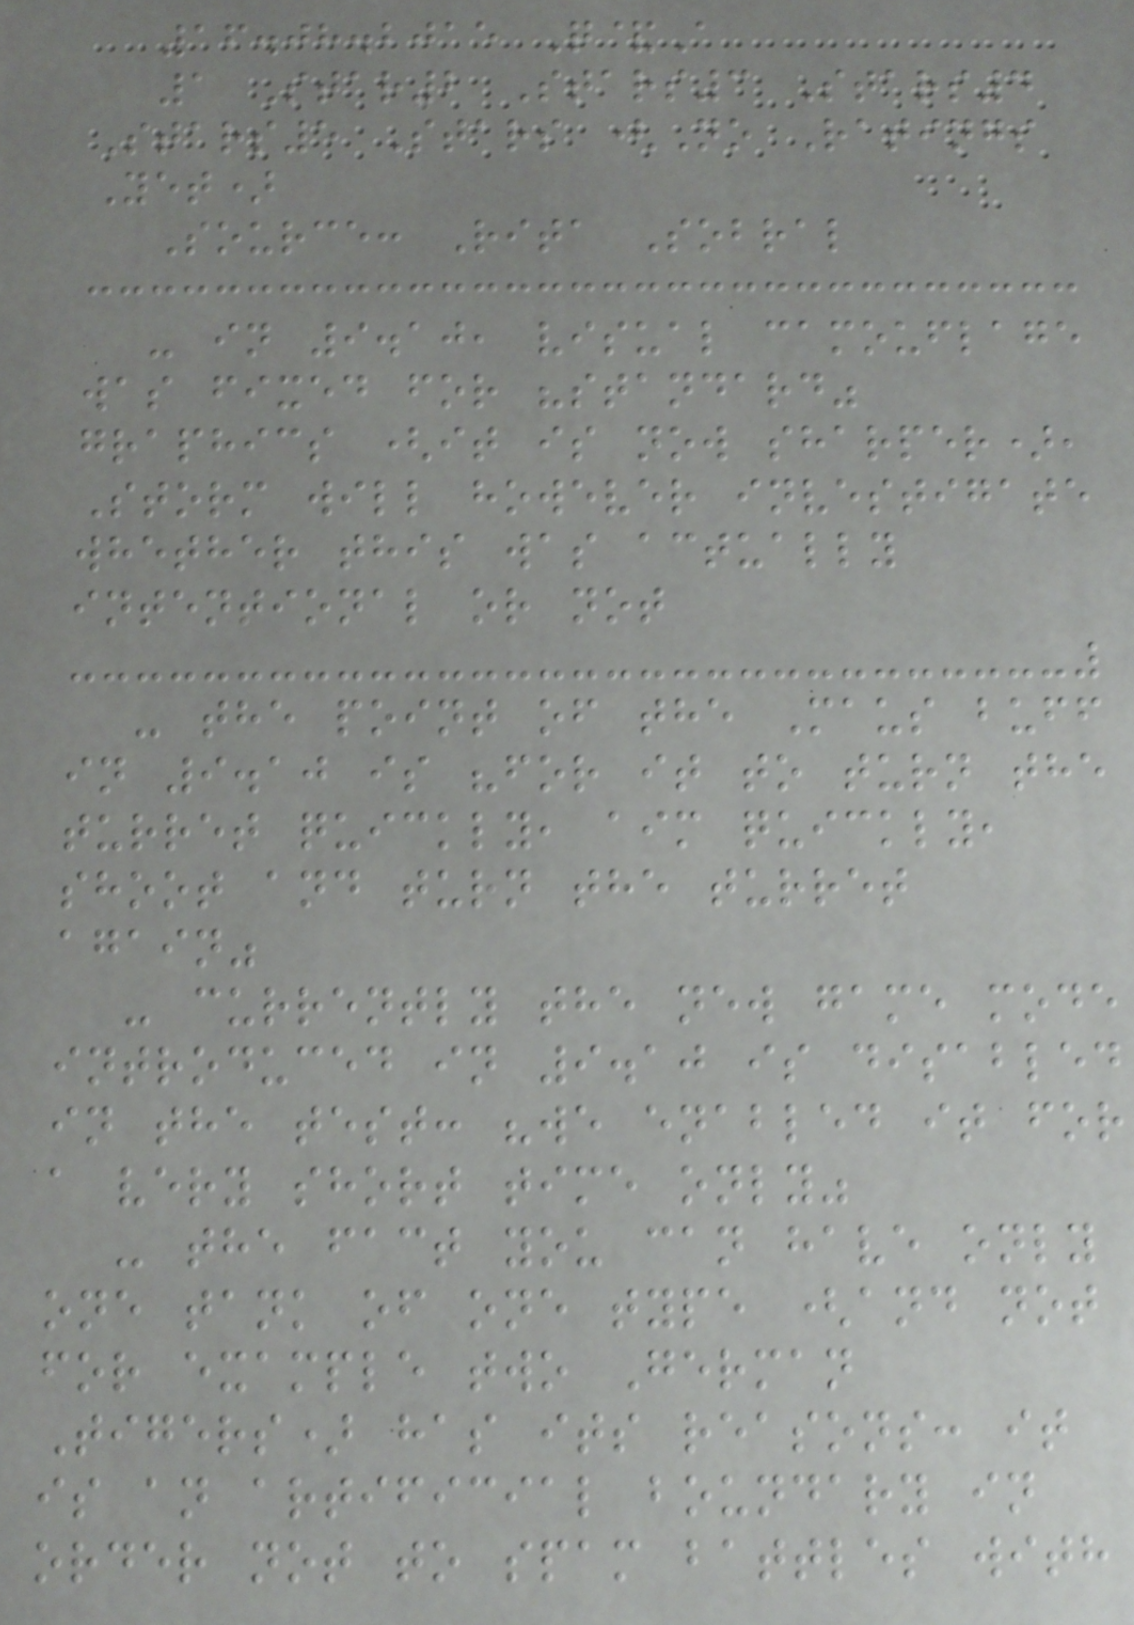16.08.2015 Q&A
1 Star2 Stars3 Stars4
Stars5 Stars (No Ratings
Yet)
Source: Rita Sobral
- in 9.10, visual camouflage
was fixed for "standard"
graphics (it is now sharper),
Storm will however investigate
whether this was actually
intentional or not
- the point of the Maus buff
in 9.10 is "for it to turn the
turret quickly, aim quickly,
shoot and turn the turret
again"
- currently the new game mode
introduced in 9.10 is disabled
in the test: "we enabled it for
a very short time only"
- the fact you can have only
one tank of one type (and not
for example two German
Tigers) has its reasons: it
is an artificial boundary in
order not to spam battles with
